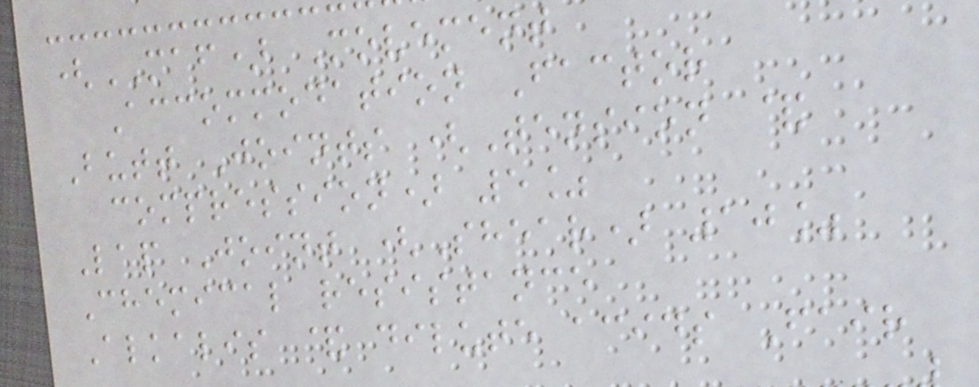(MAF) Movement
Accommodation Factor
Butt Joints (Tension &
compression) 5%
Lap Joint (Shear) 10%
Chemical resistance
Alkalis & dilute acids Fair
